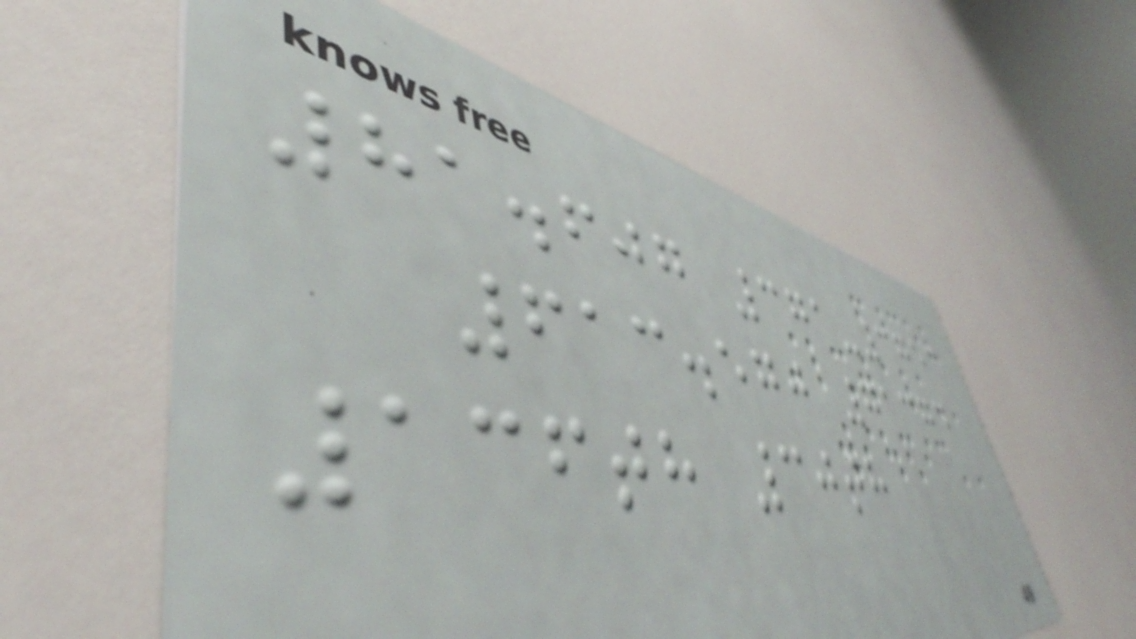81.607 371-3753
613.570 71374
136th 30th
